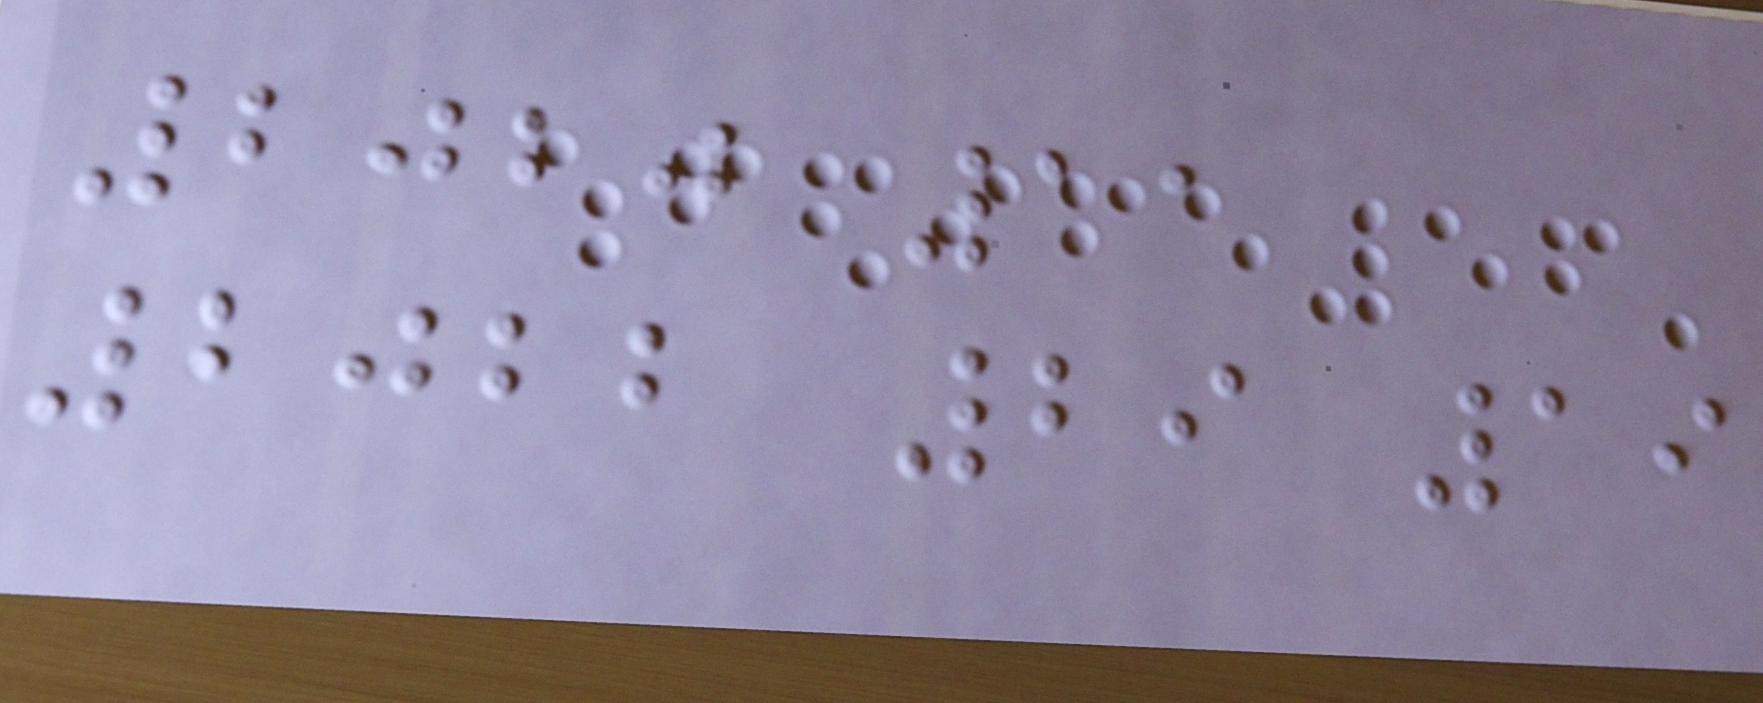2020 11
2022 29 19
